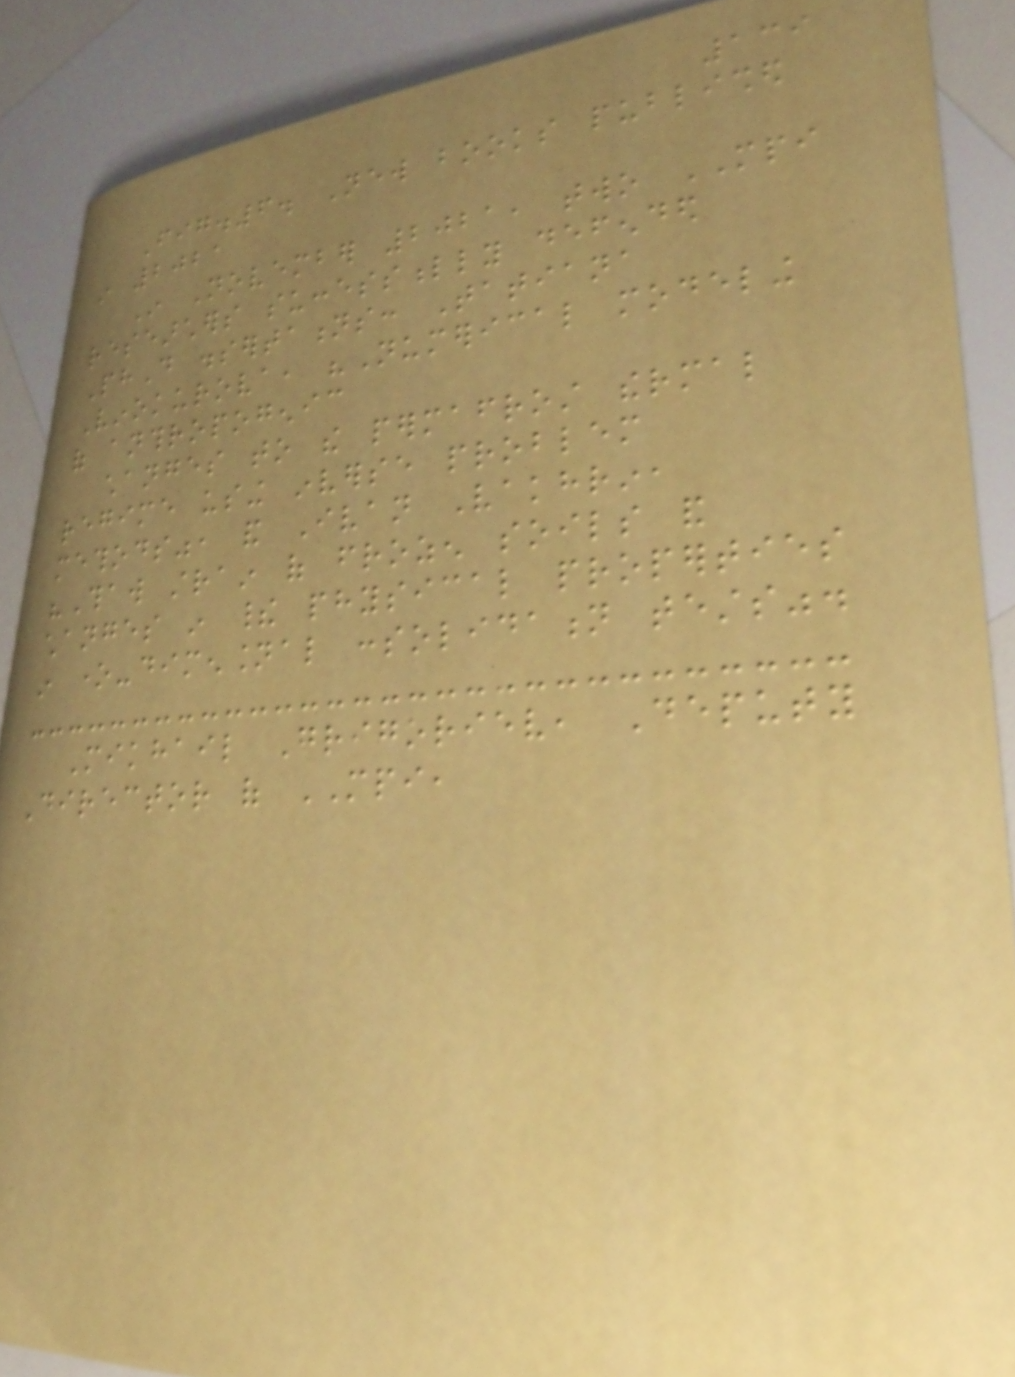139
Fig.6. New books published
in 2021
In November 2021, two MPI
researchers successfully defended
PhD dissertations: Tatiana
Vinokurova, "Numerical modeling
of anthropogenic
changes to the permafrost thermal
regime using inverse problem
methods", and Ivan Vakhrin,
"Thaw strain of frozen soils and
changes in their physical properties
in one-dimensional consolidation tests".
Mikhail Grigoriev, Deputy
Director of MPI,
